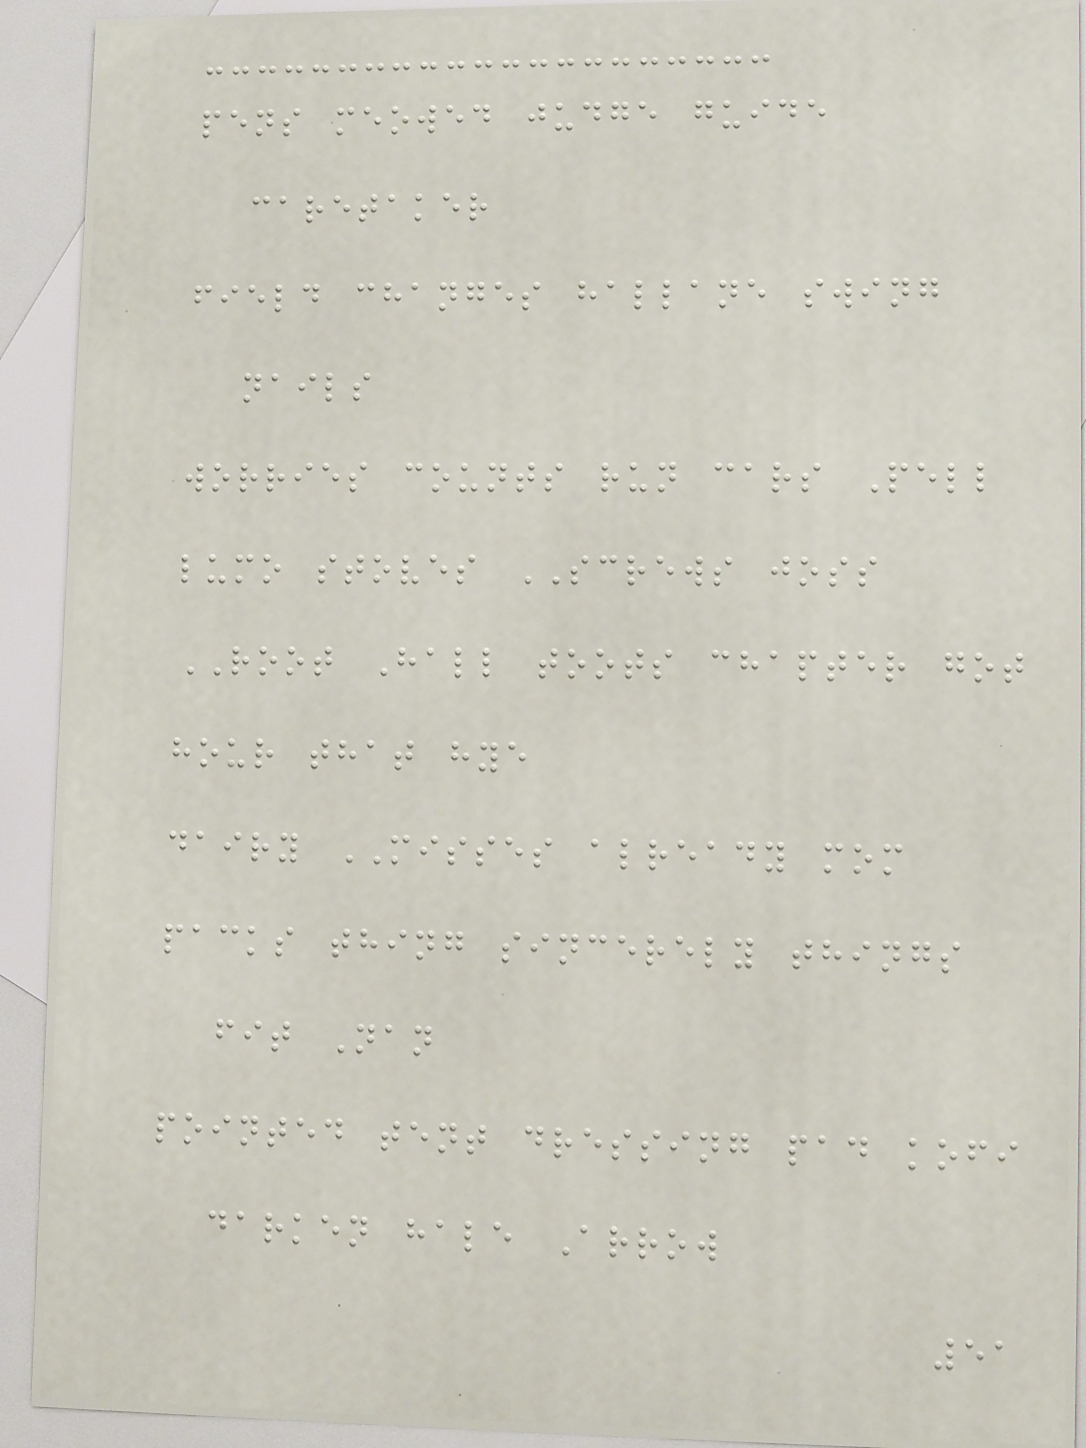pens meowed judge guide
caretaker
field changes hallane swing
nails
worries counts run cars Pell
lumo stoves SCREWS joss
ROOT Hall toots chapter got
hour that hye
dairy MISSES already mom
packs thing sincerely things
fit Nan
pointed tent dressing pad kofi
darken hale Arrow
51
